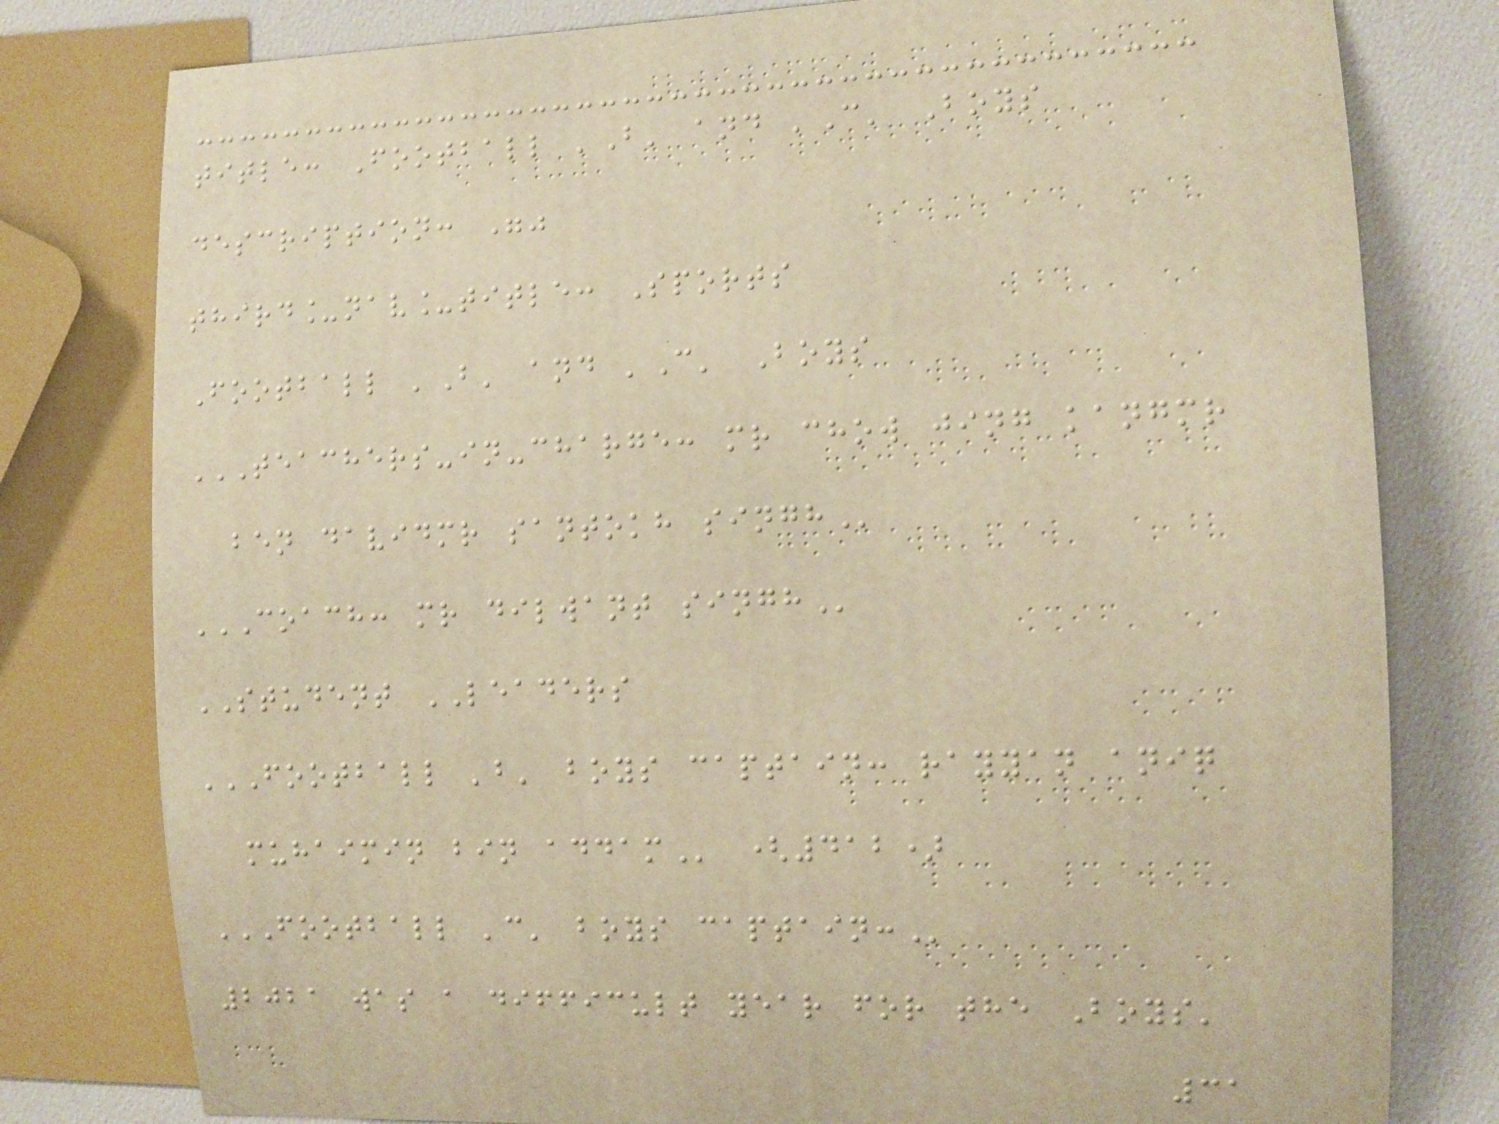title: Football 'B' and 'C' Boys
description: ""
third_nav_title: Sports
Football 'B' and 'C' Boys
TEACHERS-IN-CHARGE: MR CHOW JING KANGMR
BEN DAVIDMR SANTOKH SINGH
COACH: MR DILWANT SINGH
STUDENT LEADERS
FOOTBALL 'B' BOYS CAPTAIN: RAYYAN ANIQ
MUHAIMIN BIN ADDAM (412)
FOOTBALL 'C' BOYS CAPTAIN:
2021 was a difficult year for the Boys'
31
